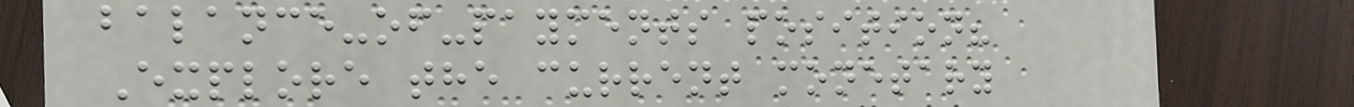balance-of-payments position?
Explore the current monetary
